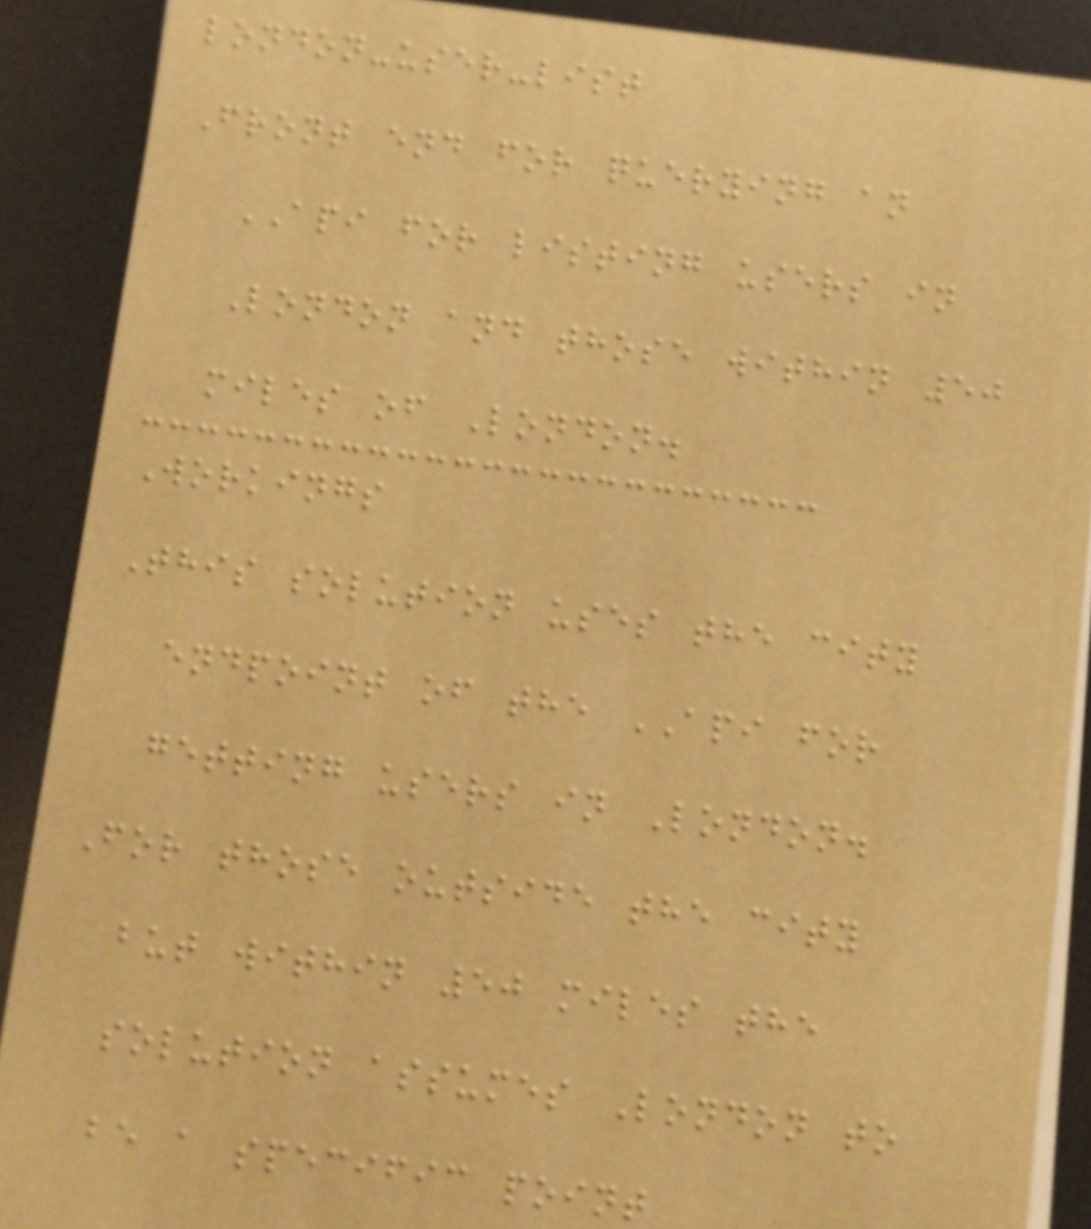london-user-list
Front end for querying an
API for listing users in
London and those within 50
miles of London.
Workings
This solution uses the city
endpoint of the API for
getting users in London.
For those outside the city
but within 50 miles the
solution assumes London to
be a specific point
